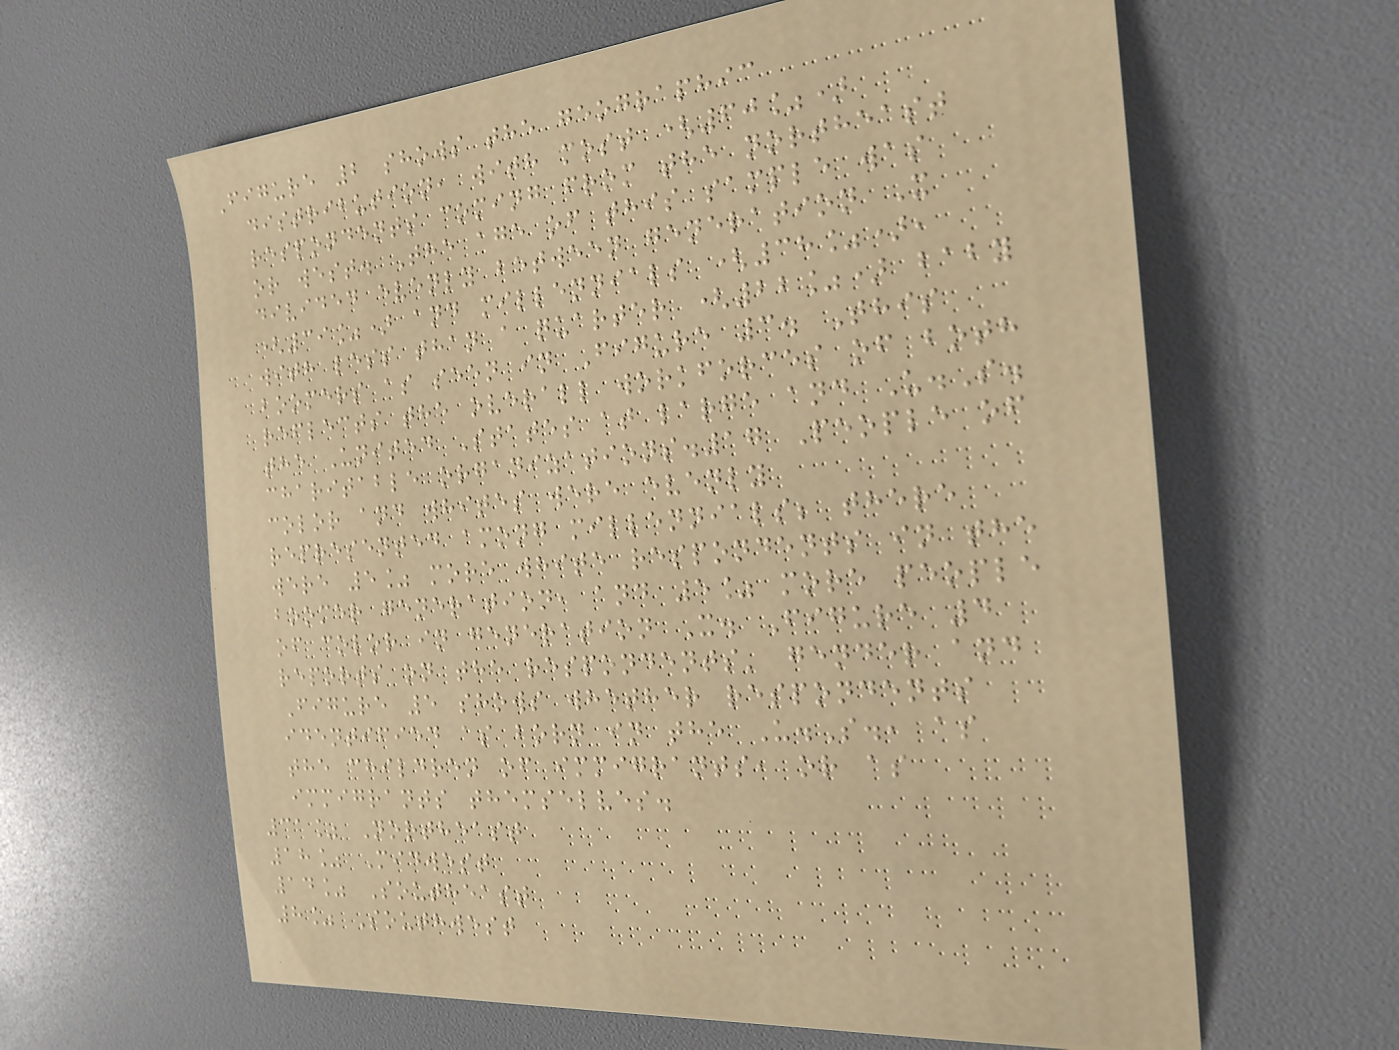Figure 2 shows the geographic
distribution, with most (60%)
respondents coming from the northeast
or west. The age of this sample was
divided evenly between generation X
(39%) and millennials (38%),
with less than a quarter (22%) baby
boomers as seen in Figure 3. This
reflects the overall workforces of both
the United States at large and U.S.
charitable organizations.17 People of
color and whites were evenly
represented among millennials; there
were 5% more white respondents in the
boomer generation, and 5% more people
of color in generation X. Figure 4
reports on the respondents' gender and
Figure 5 shows whether respondents
identified as born in the U.S., as
the children of immigrants, or as
immigrants themselves.
31% Northeast
18% Midwest
14% Southeast
8% Southwest
